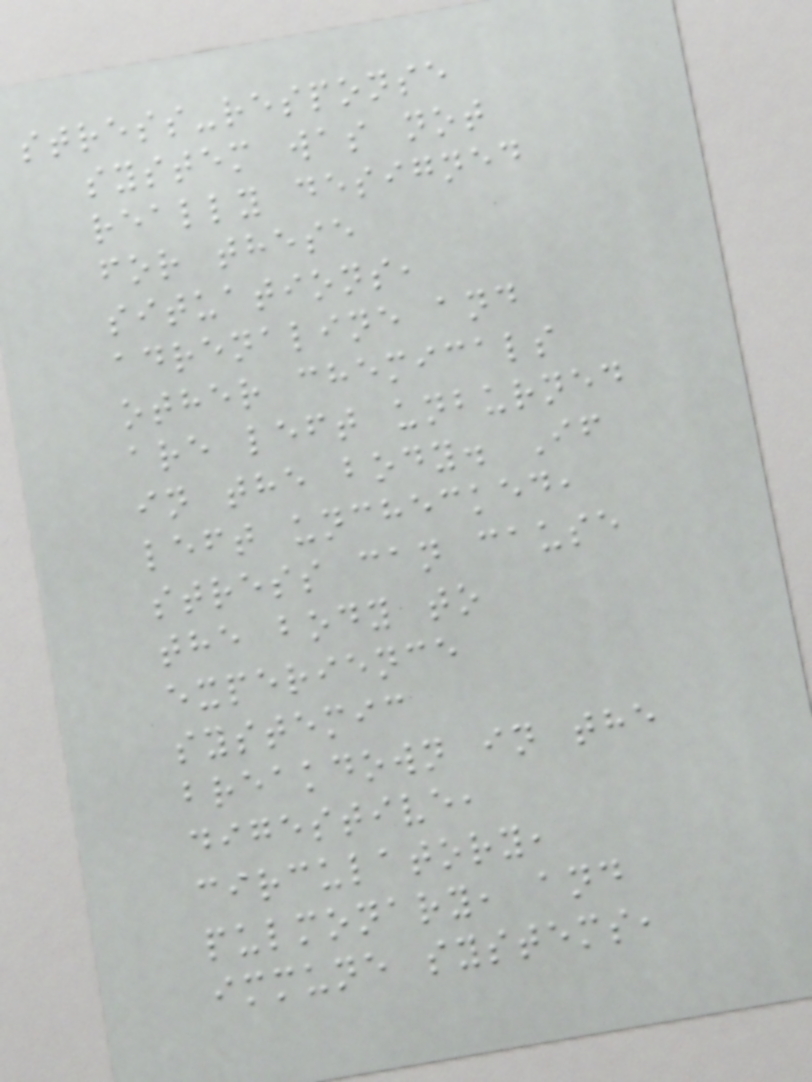stress-response
system was not
really designed
for these
situations,
adrenaline and
other chemicals
are left unburned
in the body. If
left unchecked,
stress can cause
the body to
experience
systemic
breakdown in the
digestive,
circulatory,
pulmonary, and
immune systems,
